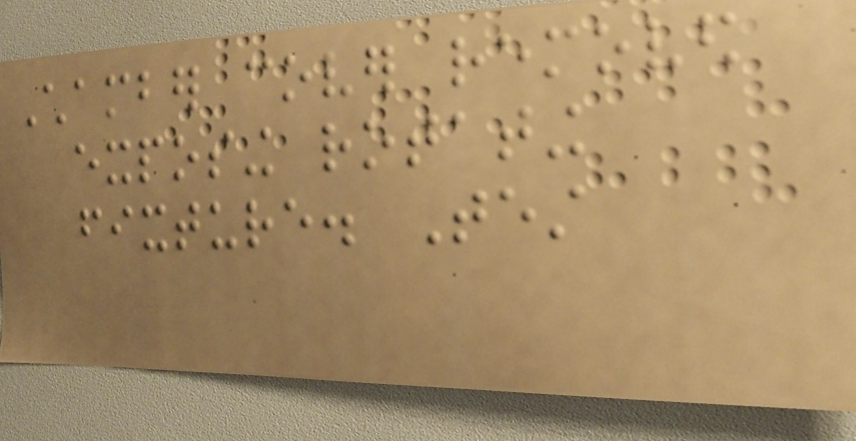Chamber cover removed
exposing rotating
fixture. Test
